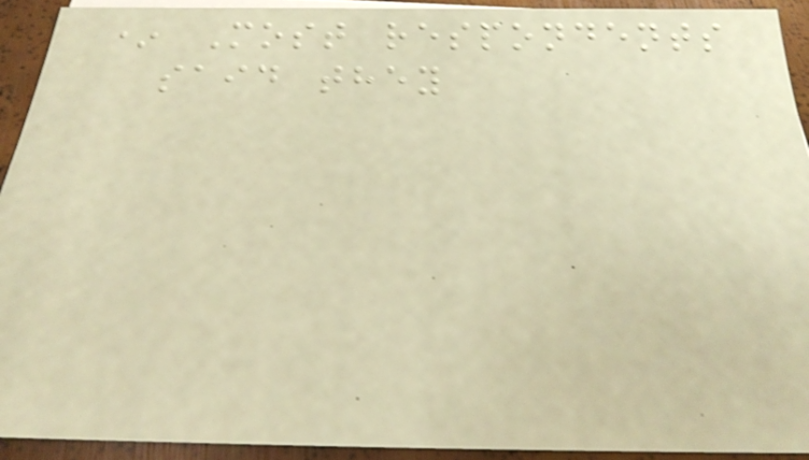* Most respondents
said they
